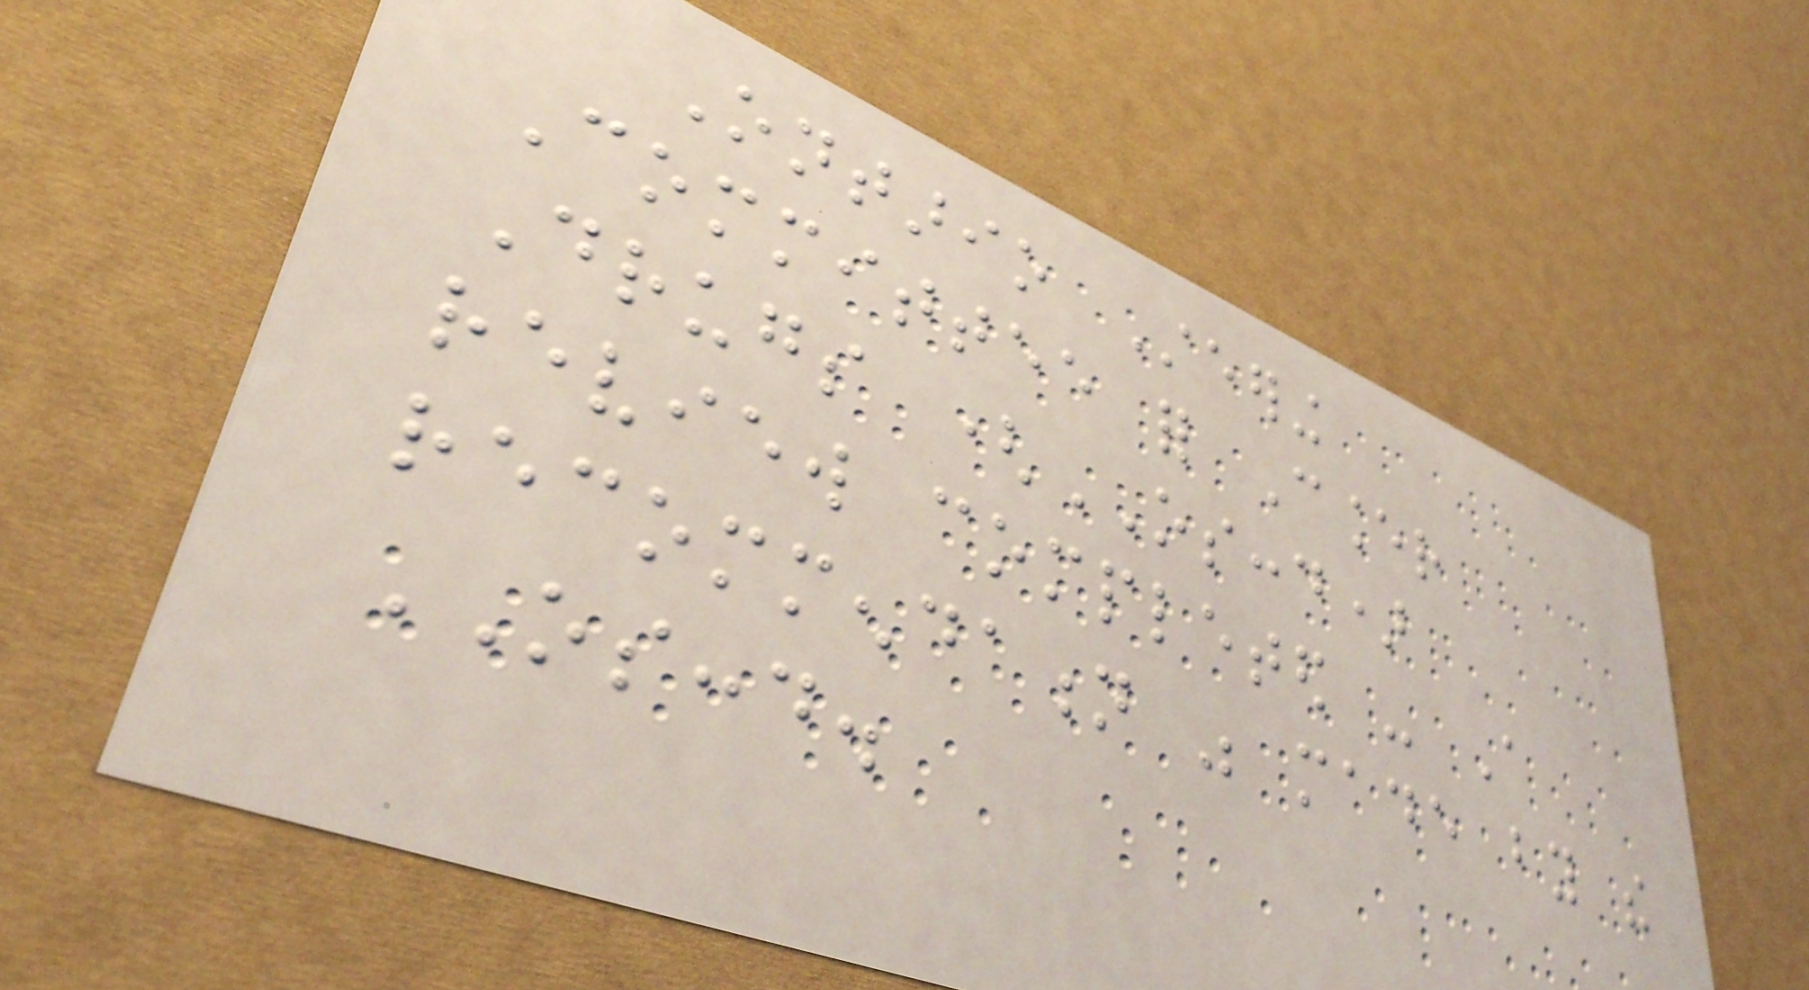Ontario Steering
Committee for Cancer
Drugs (OSCCD)
review completed - A
recommendation was made by the
OSCCD.
